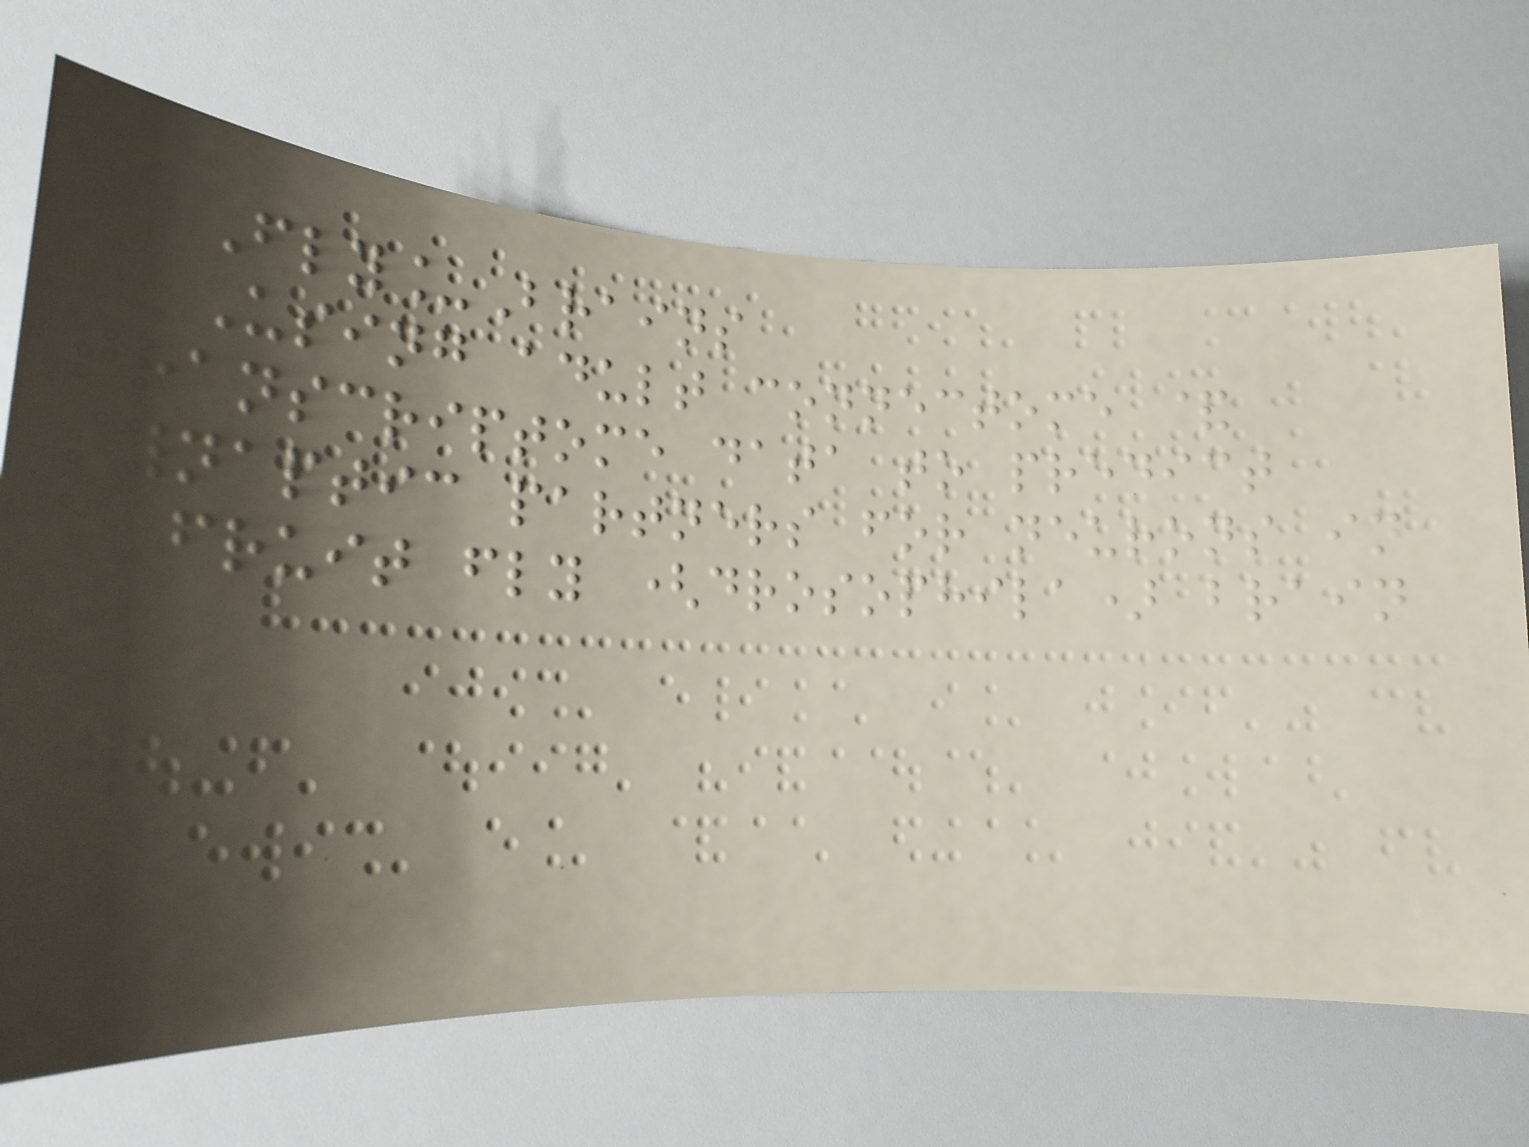Fly_Brains
Using adult connectome &
transcriptome data to predict
synaptic partners for neurons in
a fruit fly (drosophila) brain
